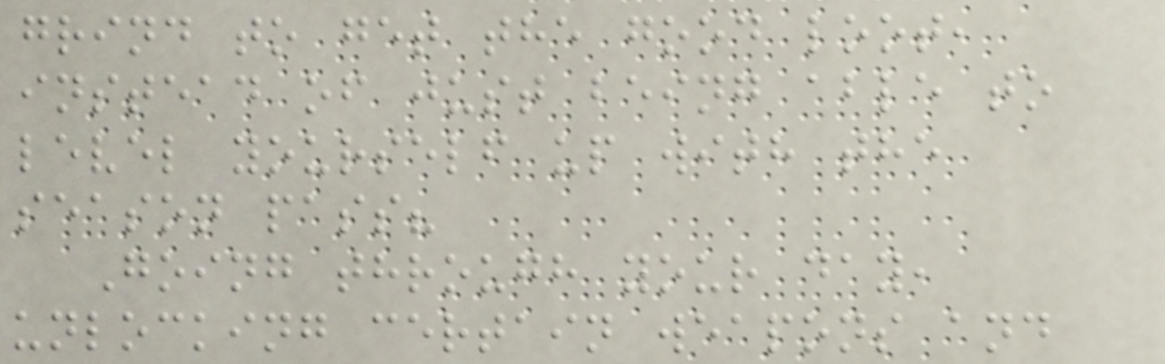grind to get the good loot,
instead of just being able to
level yourself up with the
season pass?
Going through your day,
unlocking certain weapons and
